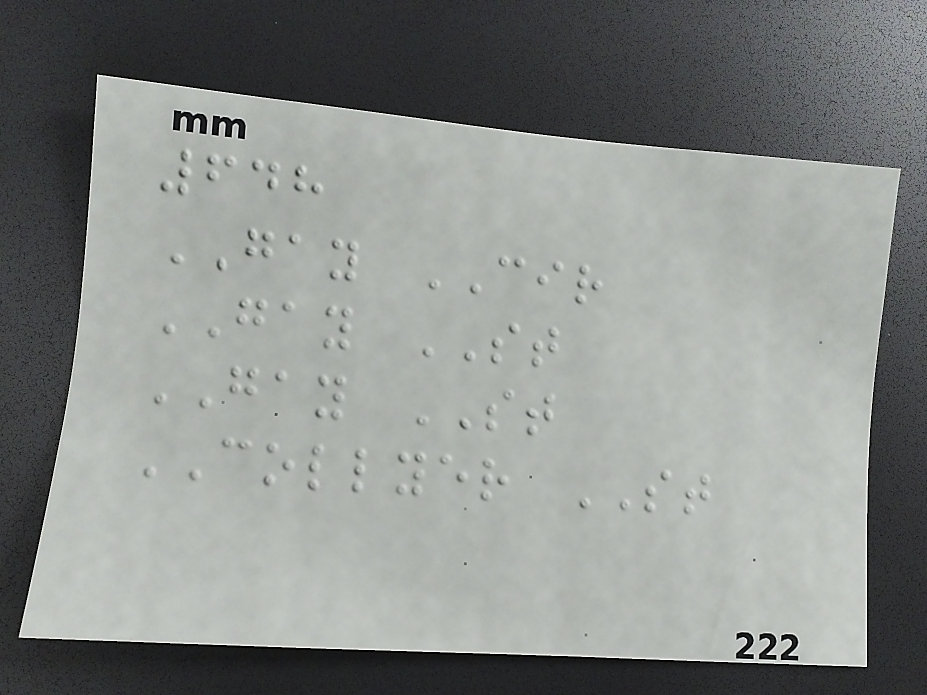648
GAY CIR
GAY ST
GAY ST
COLLYER ST
